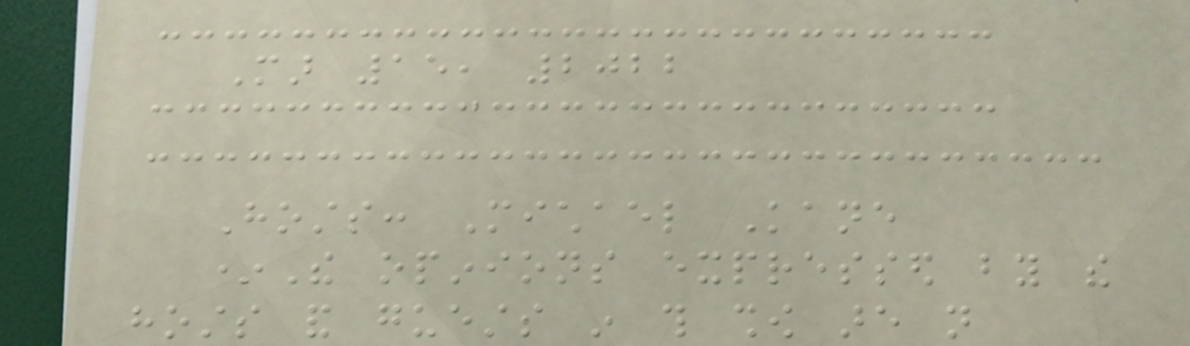Mar 15, 2022
Hosts: Michael Kane
*The opinions expressed by the
hosts and guests in this show are not
